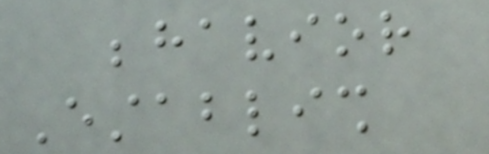behavior
Establish
